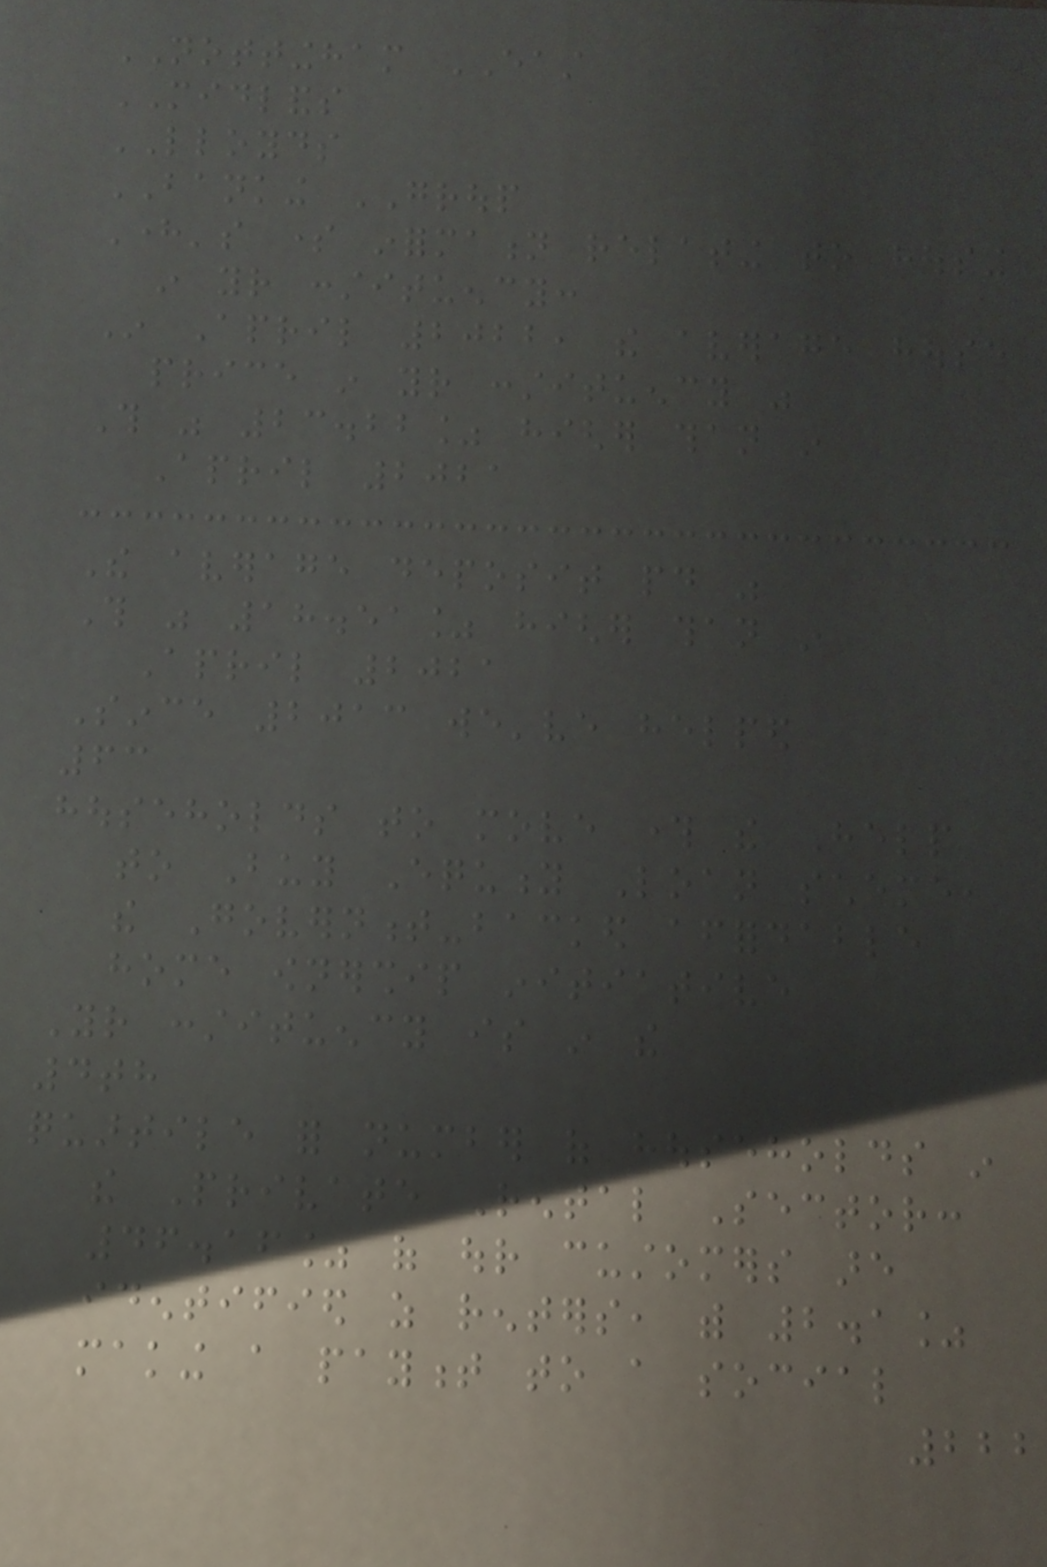NOTTINGHAM EAST
MIDLANDS
LLOYDS
BANKING GROUP
Here's some information relating to housing
in your constituency:
In April 2022, the average house
price in your constituency was
This was 23.22% higher than in
April 2021
The average deposit paid was
This was 18.51% higher than in
April 2021
Since 2013 we've helped
63
households to move through the Help
to Buy Equity Loan scheme,
the Government-backed affordable
home ownership initiative
Your constituency is in the
4th
quartile for number of households in
the Private Rental Sector:
46.16% of our customers are
identified as renters, with 2.1%
making a payment to a social
222
